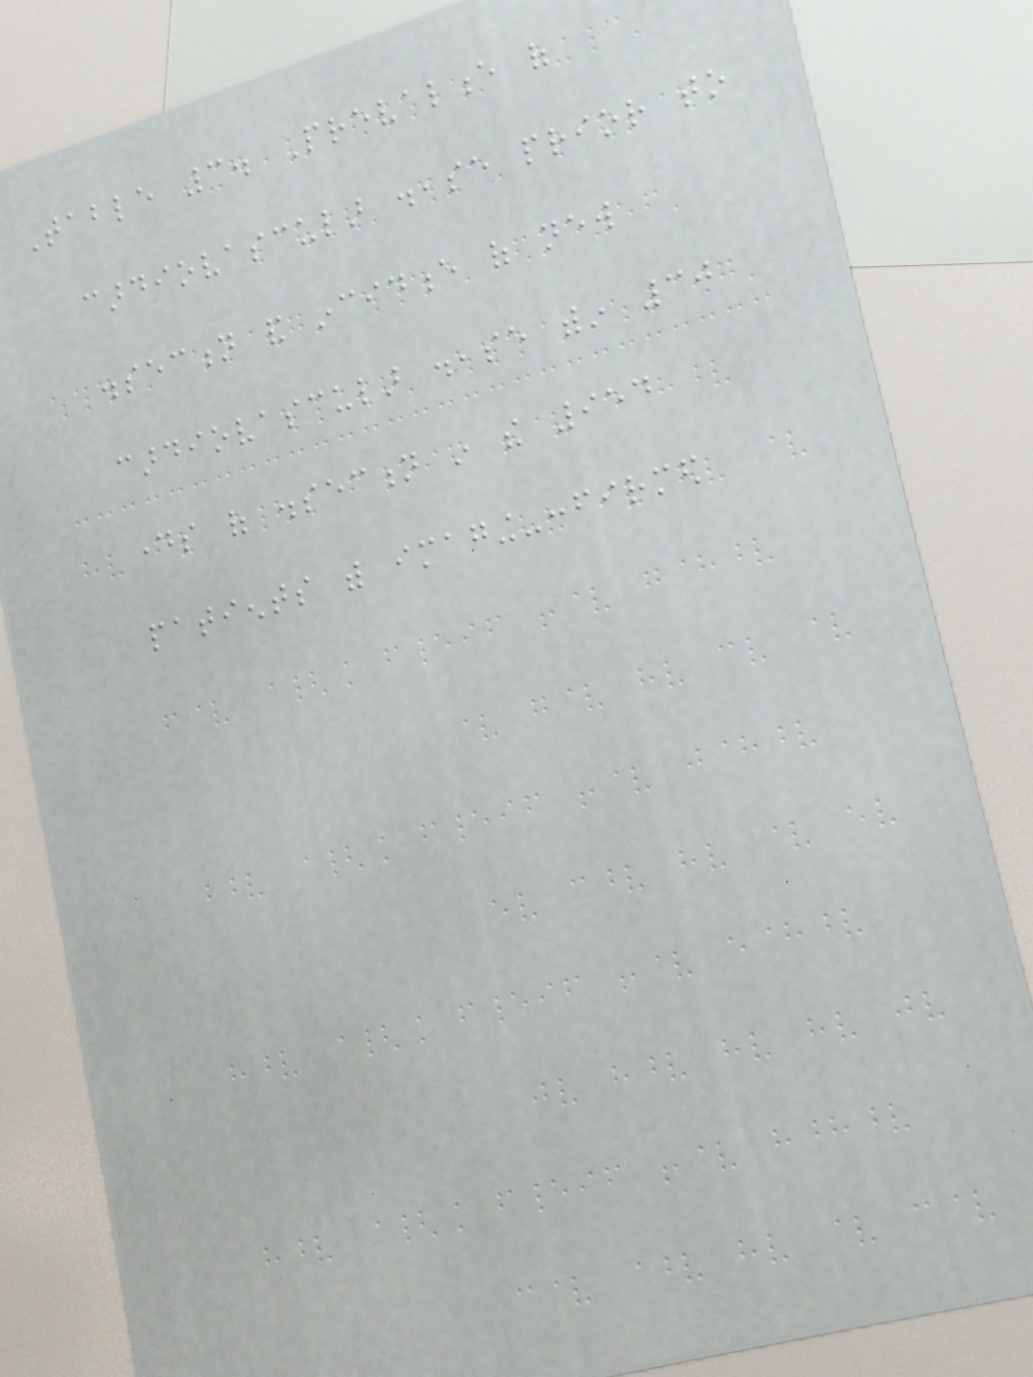Table 3. Prevalence of
cardiovascular disease prior to
dissection and incidence of new
cardiovascular disease within 30
days of dissection in the 954
patients with imaging-confirmed
